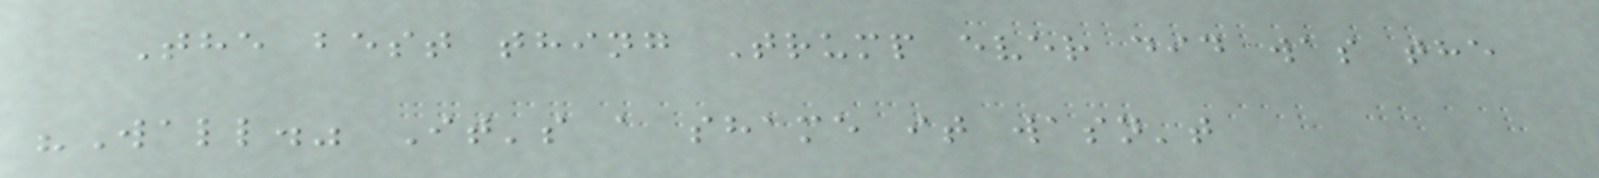The best thing Trump ever did was the
"Wall." It's a shame it wasn't
